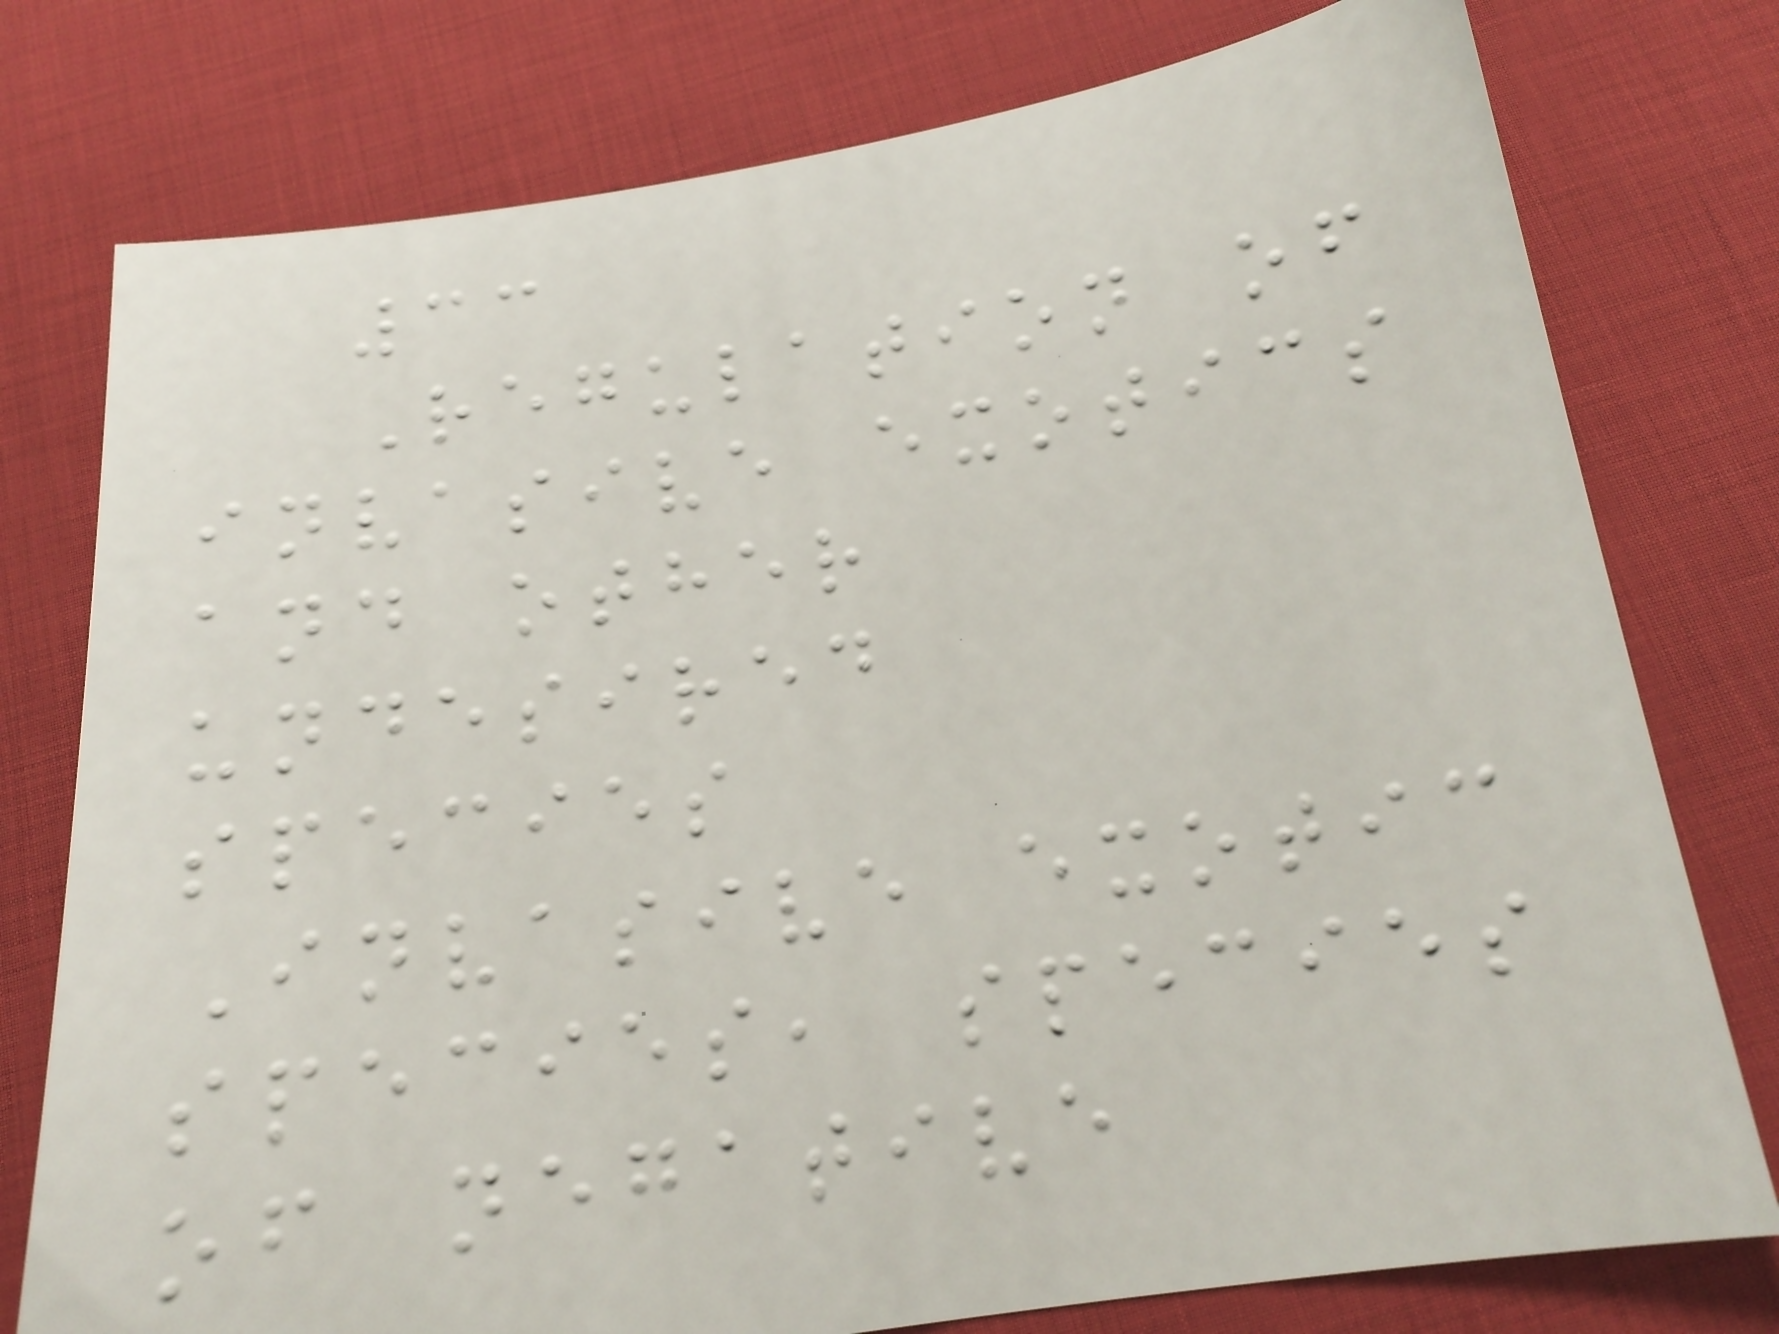33
Regulation of
invasive exotics
and other
undesired
species
Invasive exotic
species, species
of negative
